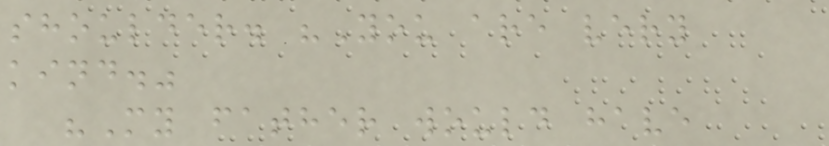shoulder. "You are very
kind."
"My father would have
